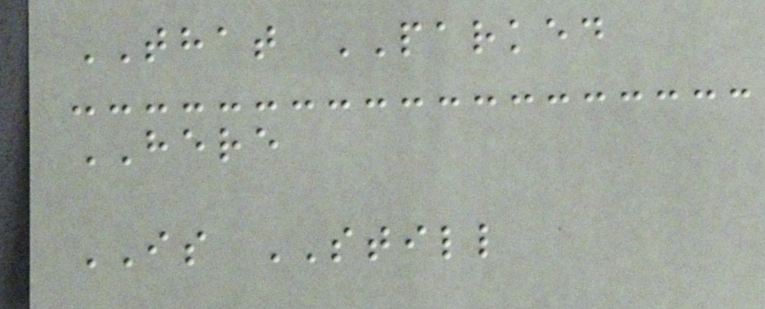THAT PARKED
HERE
IS STILL
